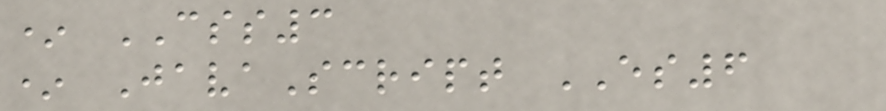* CSS3
* JavaScript ES6
